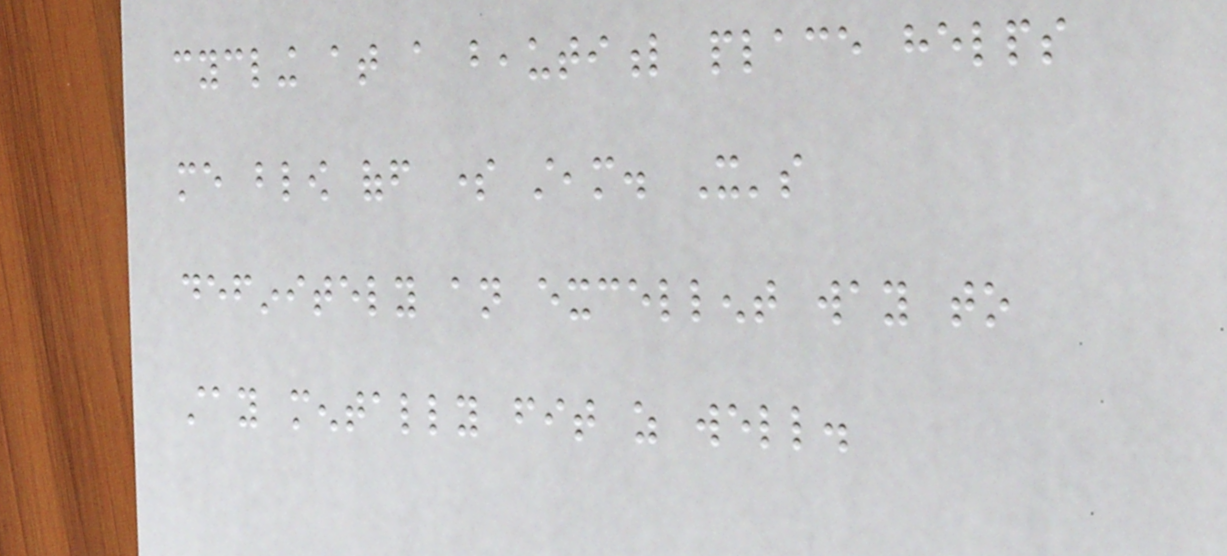cycling at a beautiful place helps
me blow off some steam. It's
definitely an excellent way to
stay mentally fit as well.
